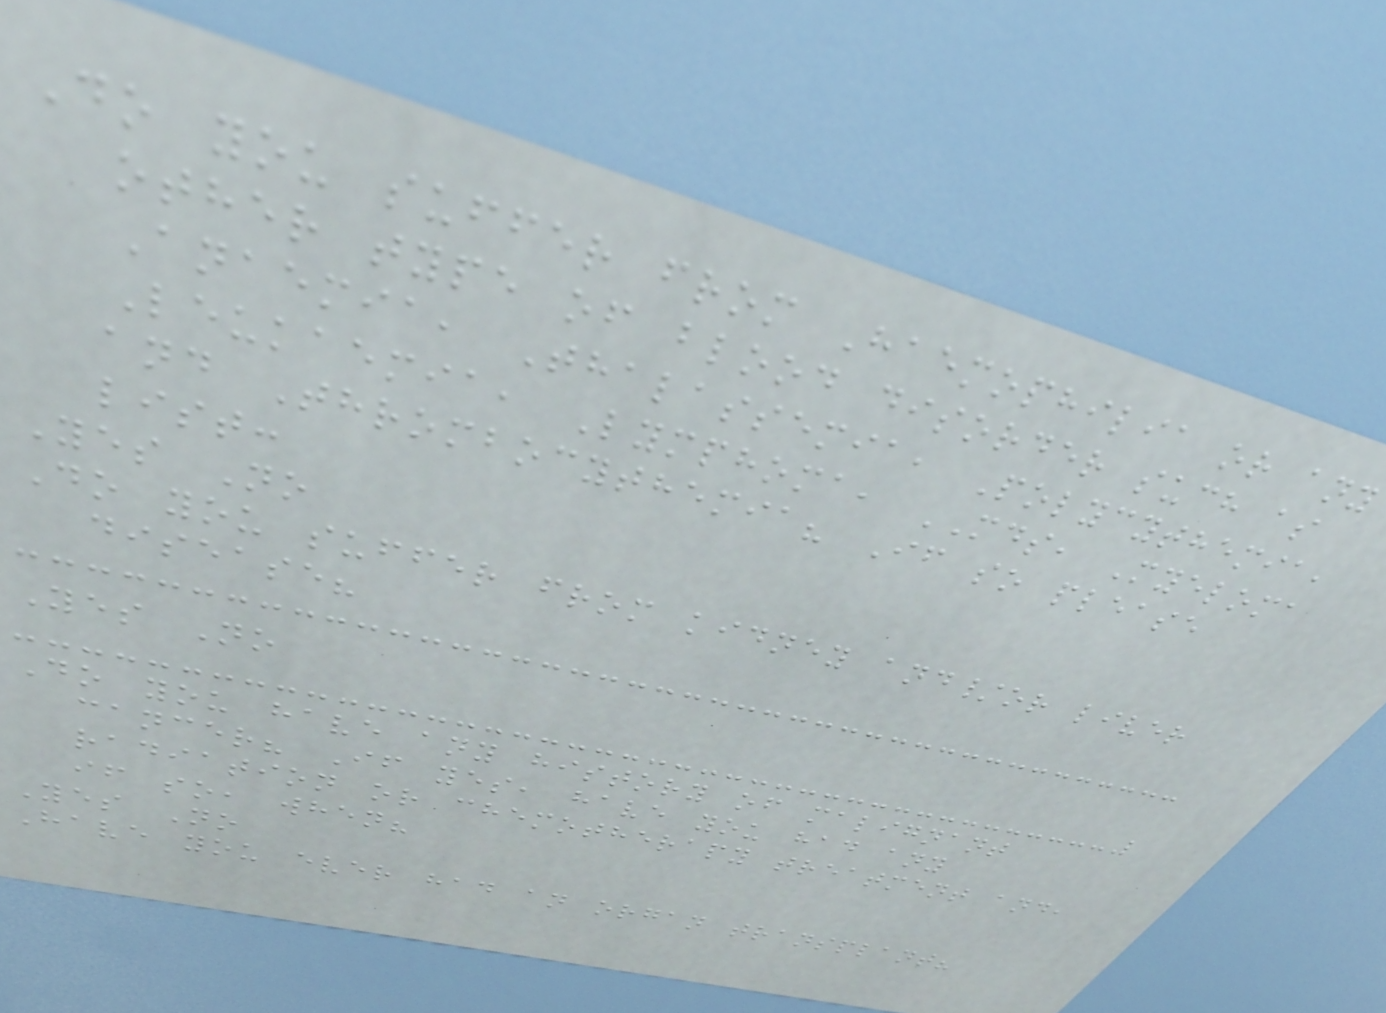Do you suffer from Haemophilia or any
other type of blood disorder such as
Anaemia, Thalassemia, Polycythemia,
Leukaemia, Lymphoma, MDS, Myeloma
and Thrombocythemia? If so please
list:
Yes No
Do you suffer from kidney and/or liver
disease?
Yes No
Do you have any history of malignant
cancer? If yes, have you had any
radiation or chemotherapy treatment and,
if so, when?
Yes No
Have you ever had an organ transplant?
